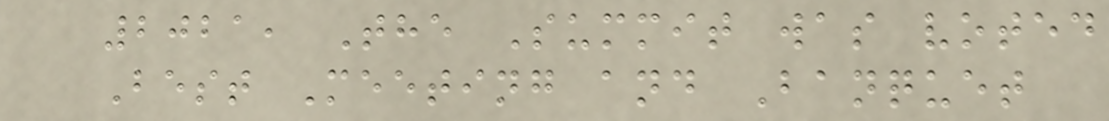2021, The Summit was voted
Best Meeting and Banquet
